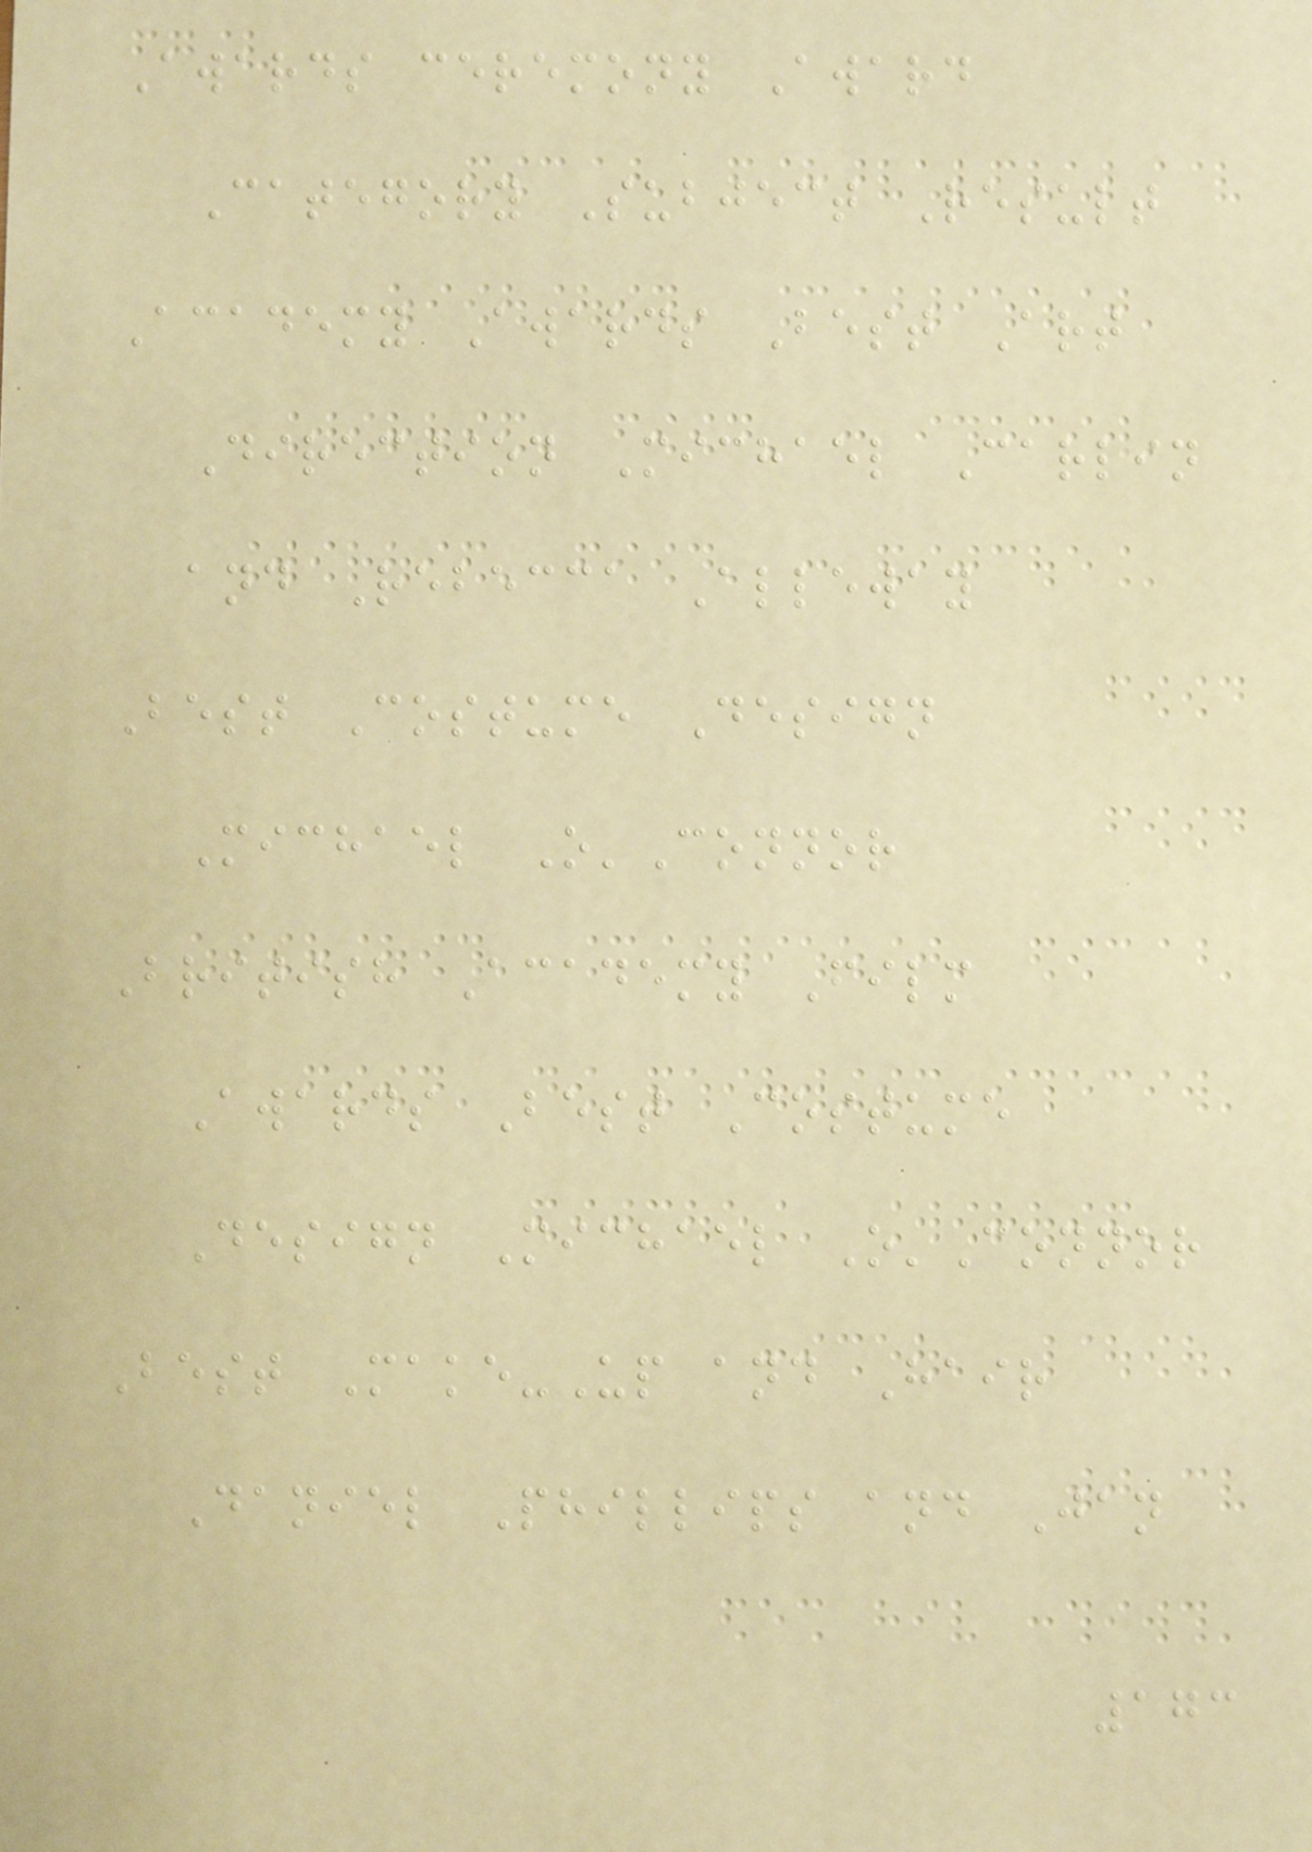Awards ceremony Award
Category Subject Result
Academy Awards Best Art
Direction Michael Carlin
and Rebecca Alleway
Best Costume Design
Michael O'Connor
British Academy Film
Awards Best Costume
Design Michael O'Connor
Best Make-Up and Hair
Daniel Phillips and Jan
173
